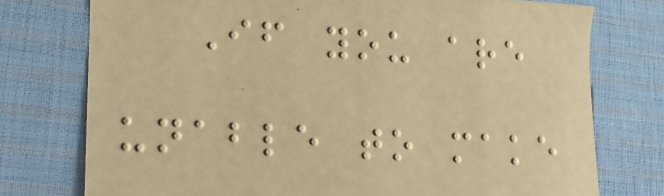If you are
unable to make
